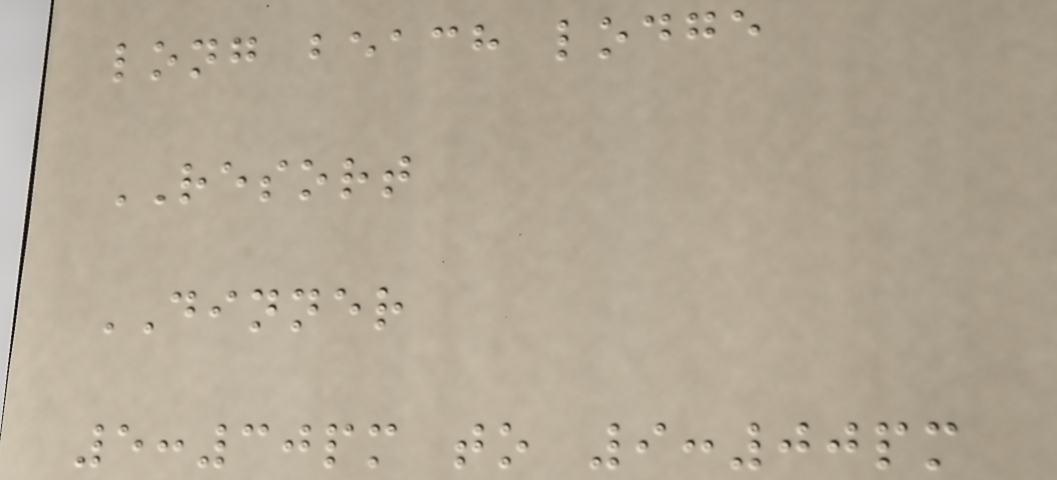long beach lodge
RESORT
DINNER
5:30pm to 9:00pm
